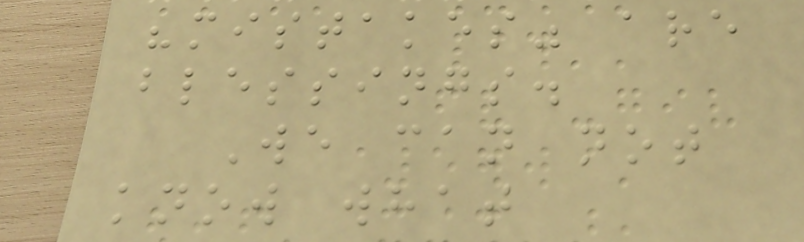"mistakes" are
blessings.
We can not
know what
